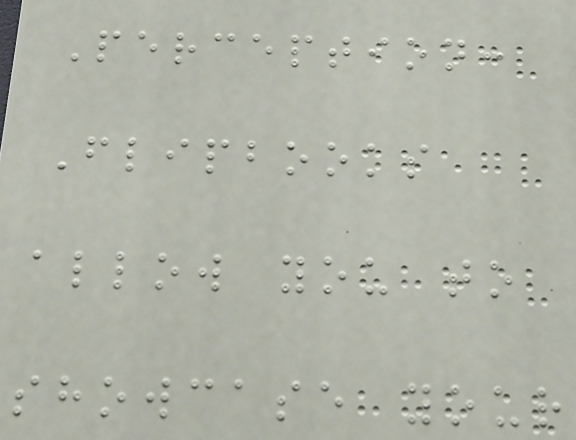Perception:
Flipbooks
allow you to
showcase your
